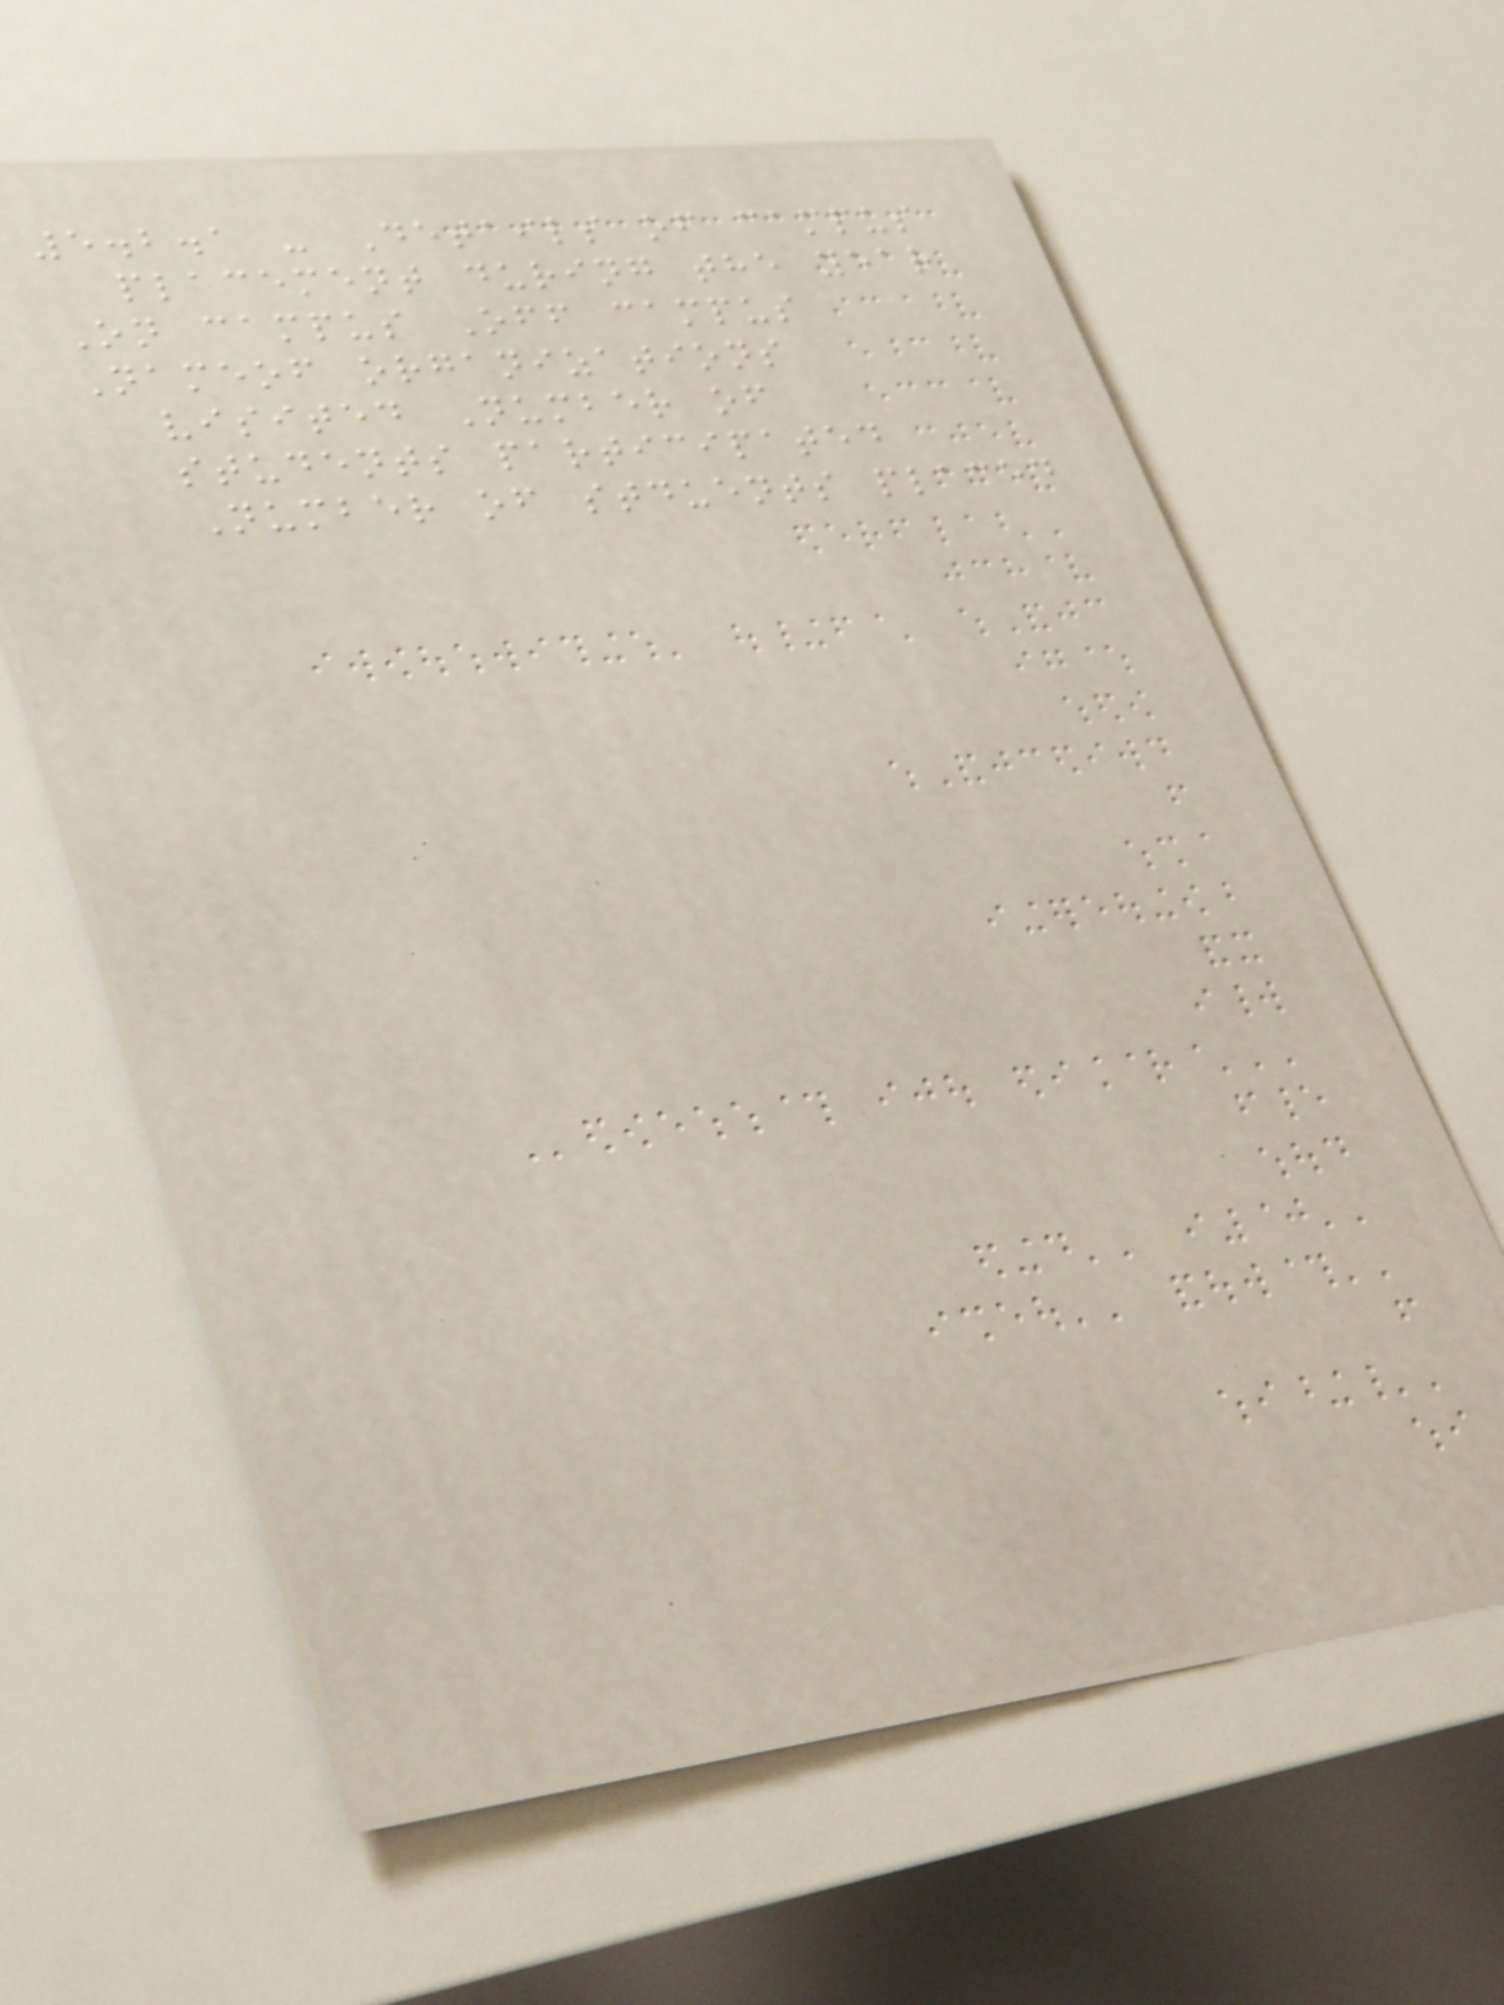5.2.1 - Details of campus
placement during the year
On campus Off campus
Nameof organizations
visited Number of
students participated
Number of stduents placed
